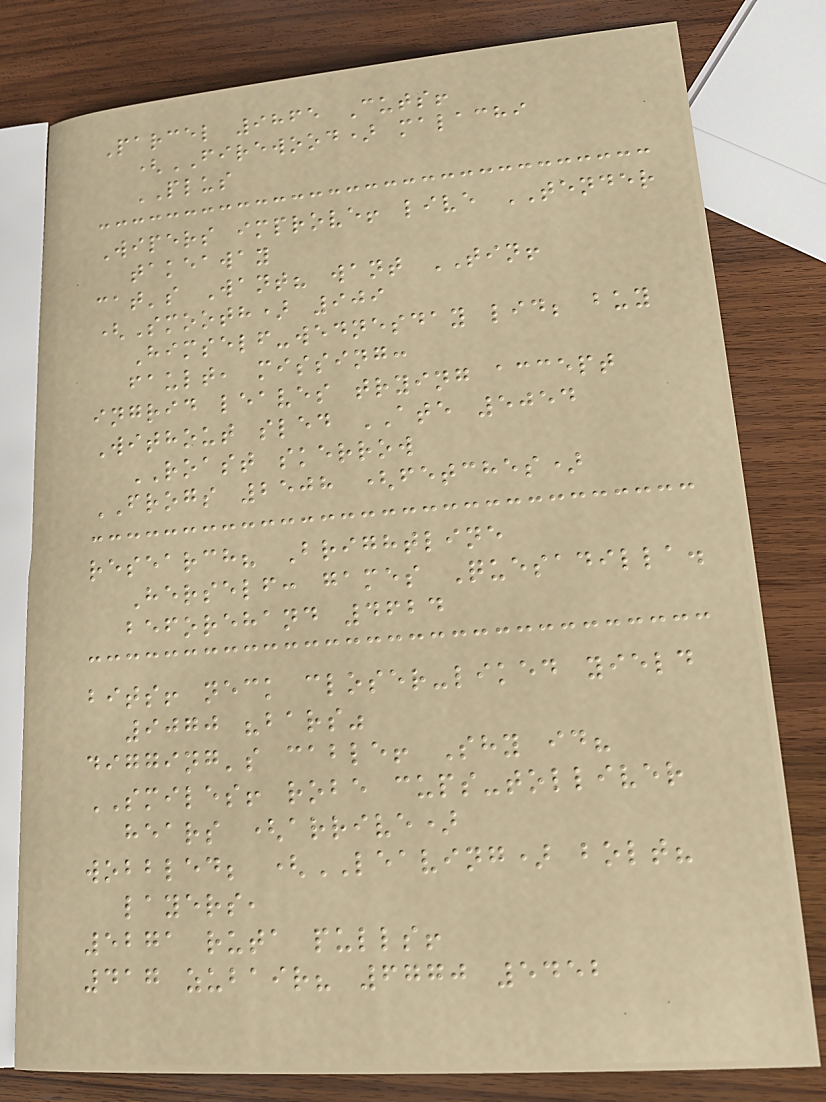Parcel 9865 Cuts!
(FIREWOOD) malachi
PLUS
Wipers improve! live TENDER
takeaway
cat's Want? want TIN!
(Smooth) 909
Himself-wednesday lid; buy
fault, missing:
ingrid leaves trying accept
Without sled ATE 5054
ROAST skerrow
FROGS 2508 (fetches)
research? Brightline
Herself: games Quesadilla.
beforehand 4624
bits! neck closer-liked yield
9070 "bars"
digging's cable! Shy id?
SMILES! robe cups-tolliver
hears (arrive)
wobbled; (LEAVING) bolt?
layers,
5271 ruta pulls!
417 zubair? 6770 5452
